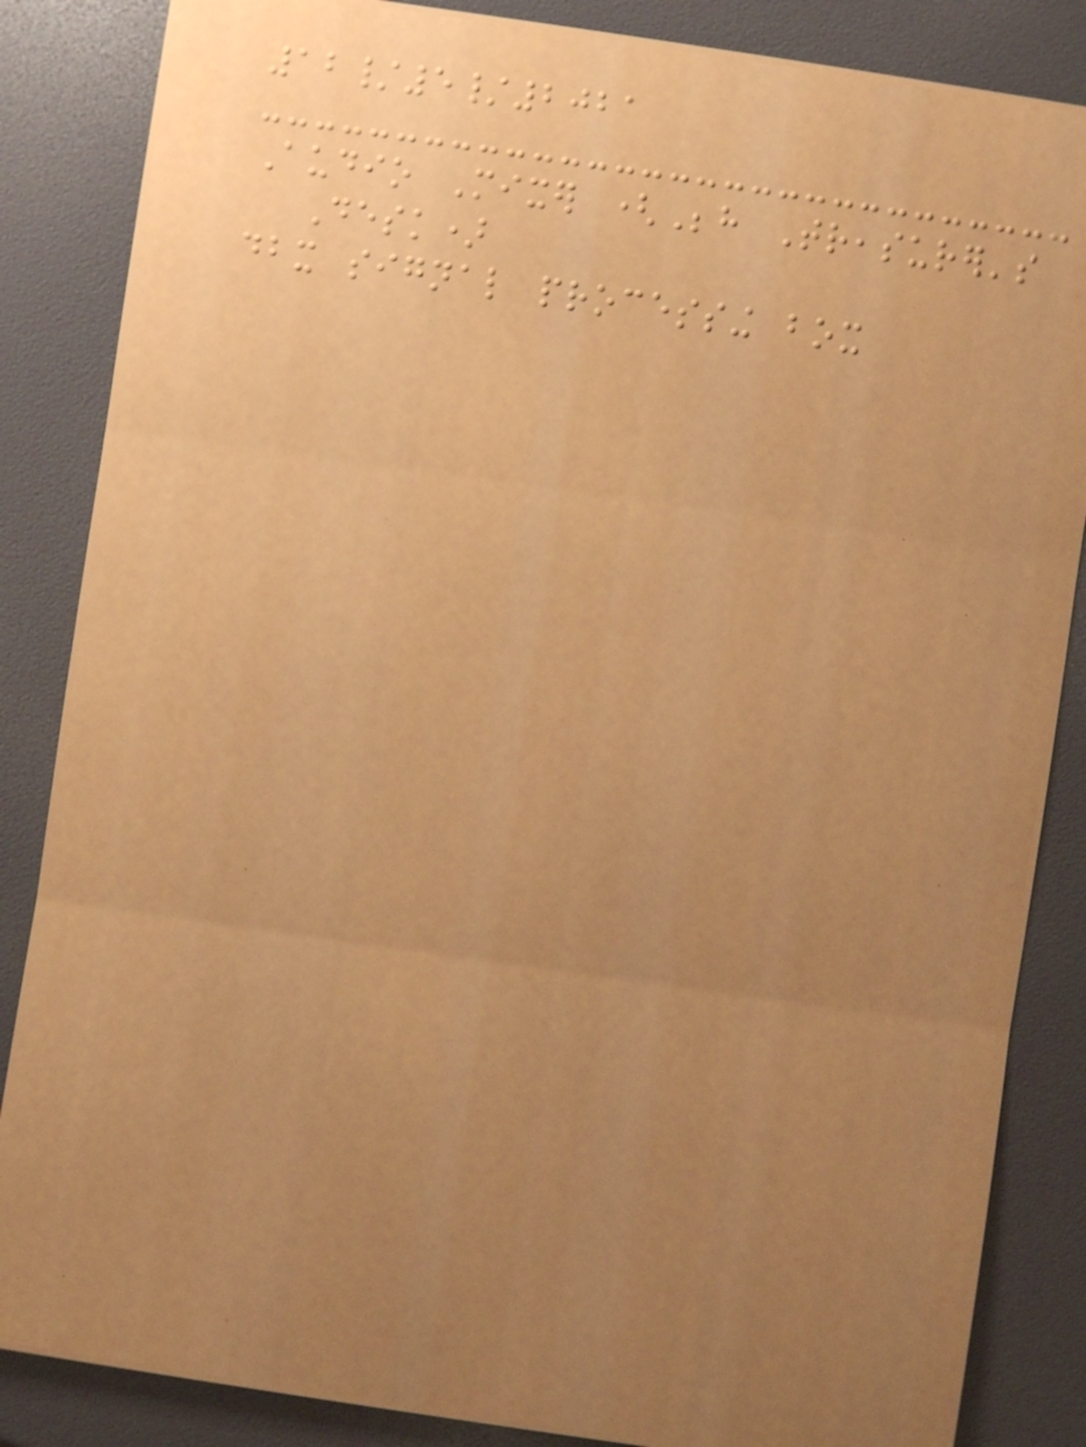12/5/2021
Audio Mixer (Behind Treasurer's
Desk)
dbx signal processing box
